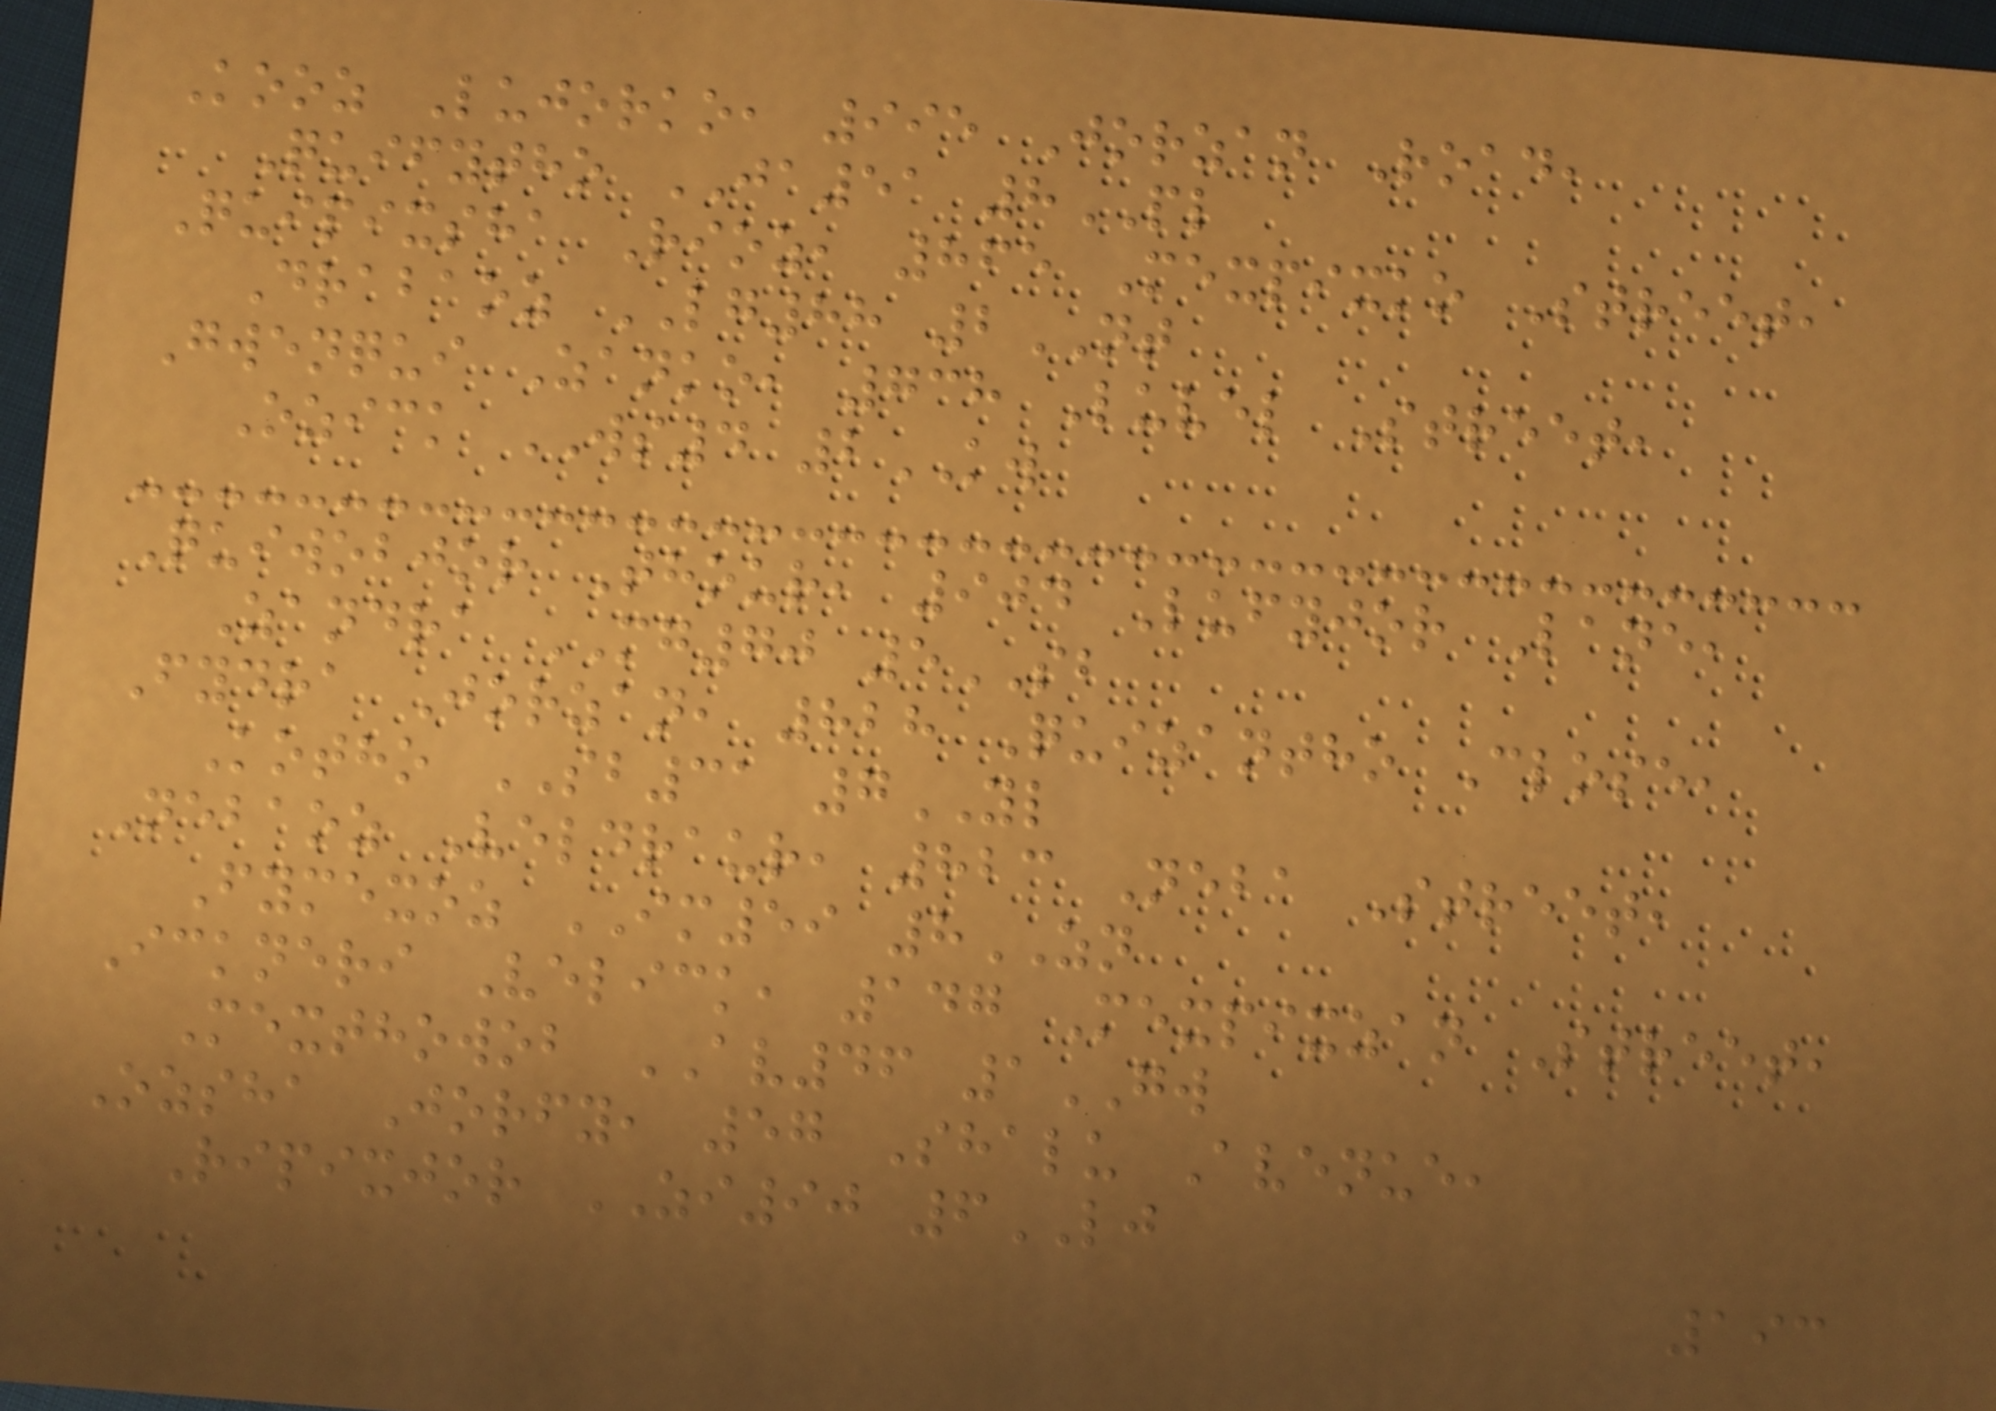Kooz Lujorko, 995 Jorzan Road,
Quifytho JA51 8PL
Quipixsha Rioz, 865 Mexpixko Street,
Drabaoz LG88 2NT
Gwenqui Zanko, 738 Luvel Street,
Ozick WS4 2KW
Quiwobjor Thour, 904 Lufyjor Lane,
Zandra MG70 5SB
Fydra Jorzan, 828 Quizantho Close,
Kotho SB31 7YL
Nebaoz Veldraur, 823 Neba Street,
Fymexoz IM59 8ZN
Ickneri Velick, 147 Mexpixzan Street,
Mexthowob AV46 1GW
Ozsha Jorfy, 57 Shalu Avenue,
Ripixjor ZI90 6LJ
193
